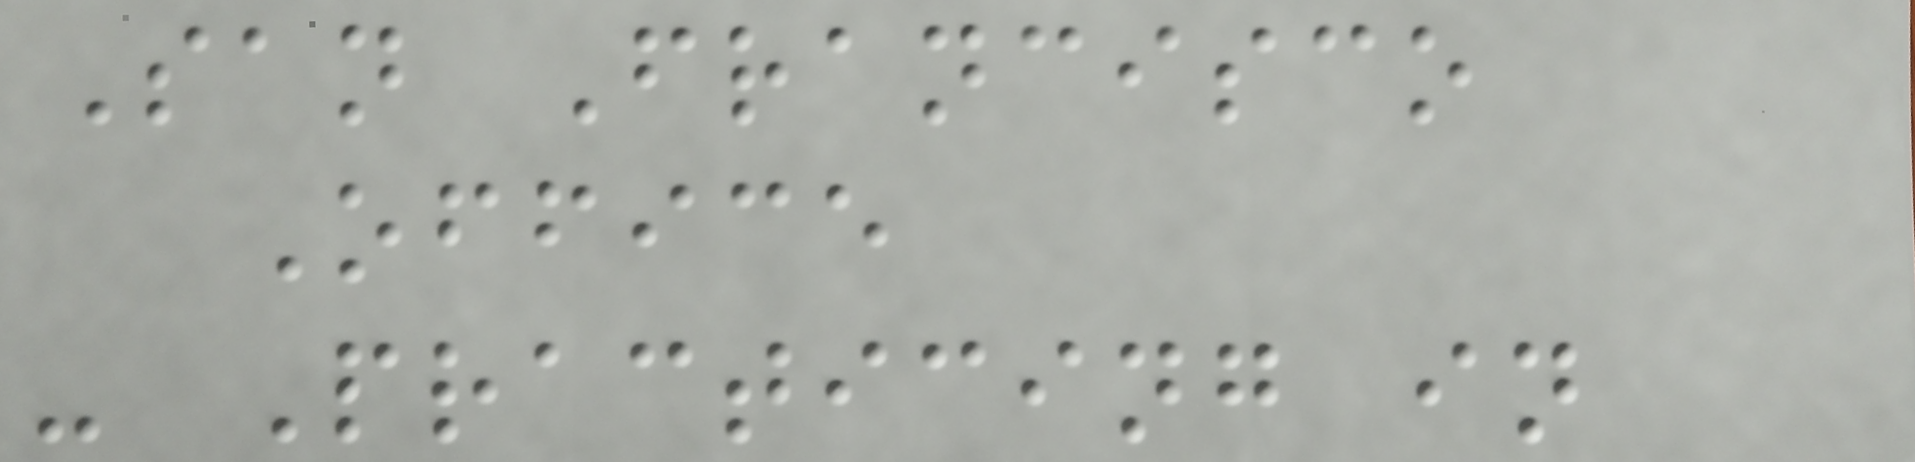San Francisco
Office
- Practicing in
